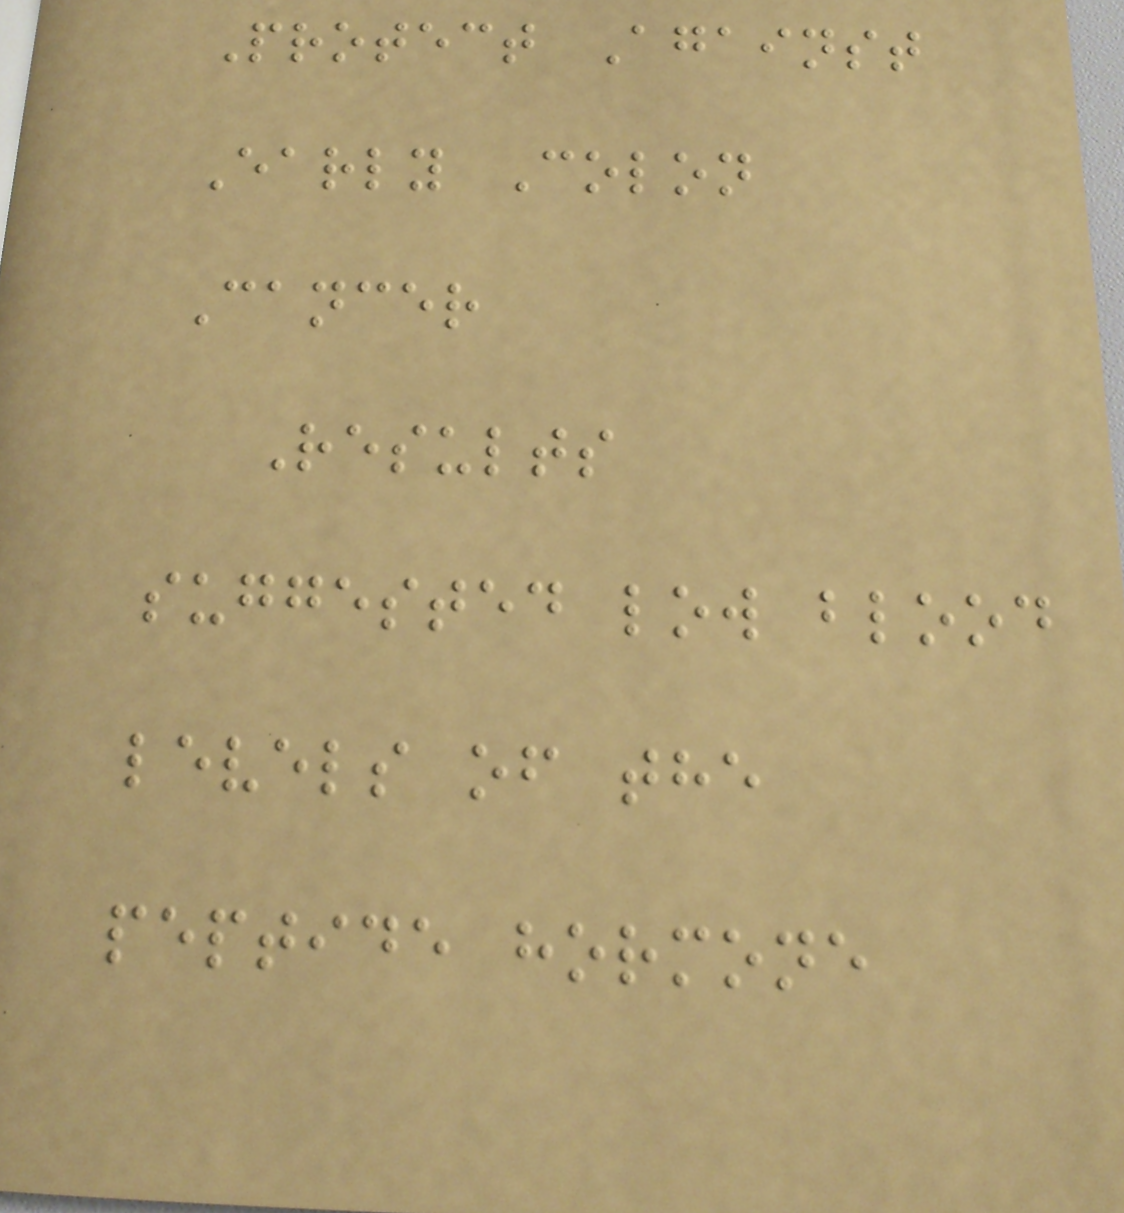Protect Against
Early Colon
Cancer
Results
suggested low blood
levels of the
peptide hormone
